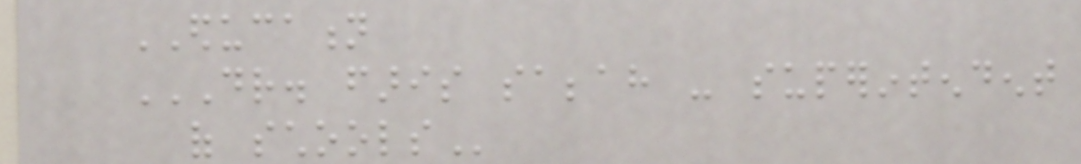EDUCATION
DR. FARIS SABBAH - SUPERINTENDENT
OF SCHOOLS
